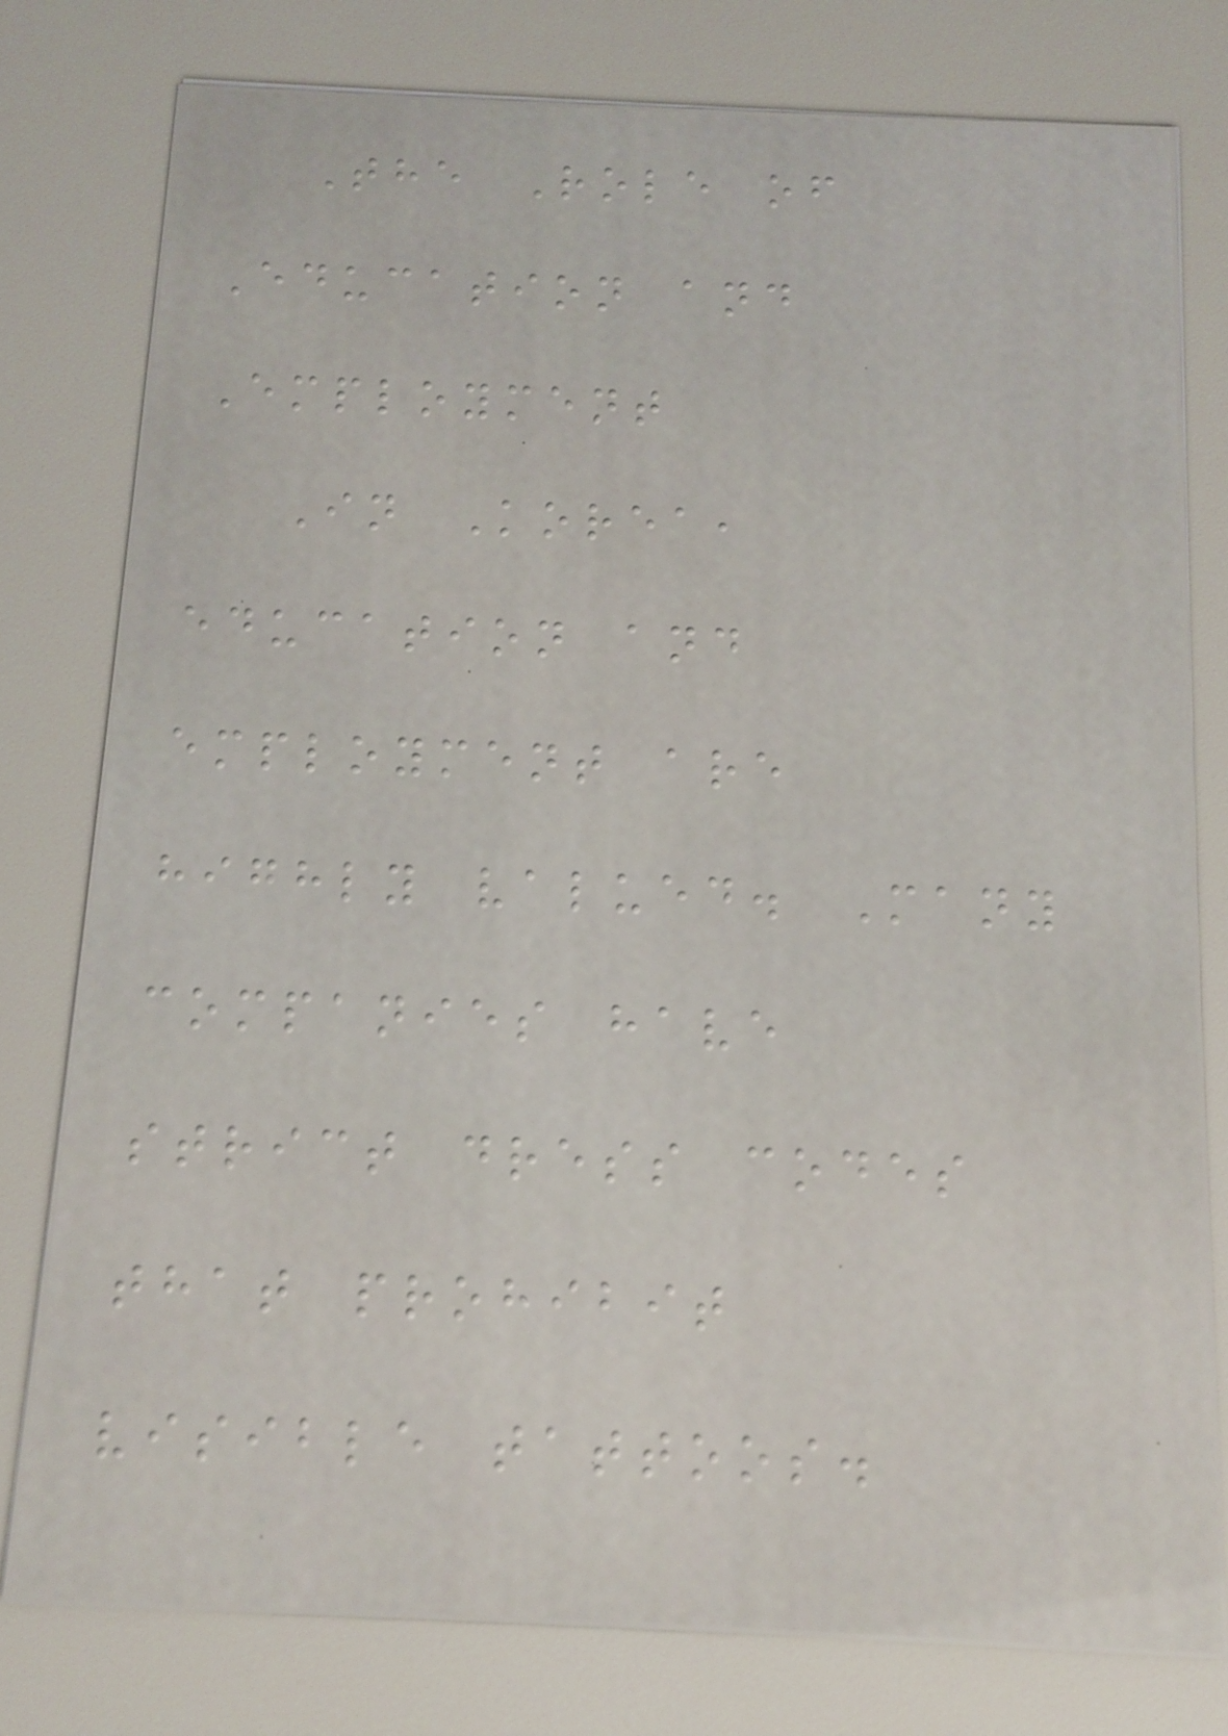The Role of
Education and
Employment
In Korea,
education and
employment are
highly valued. Many
companies have
strict dress codes
that prohibit
visible tattoos.
